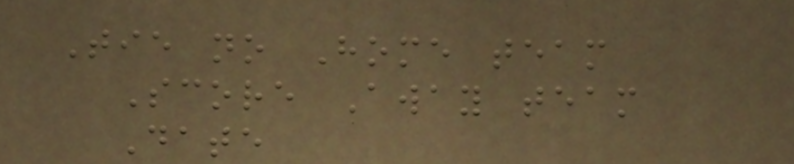Tie no Home team
Score Away team
Date
